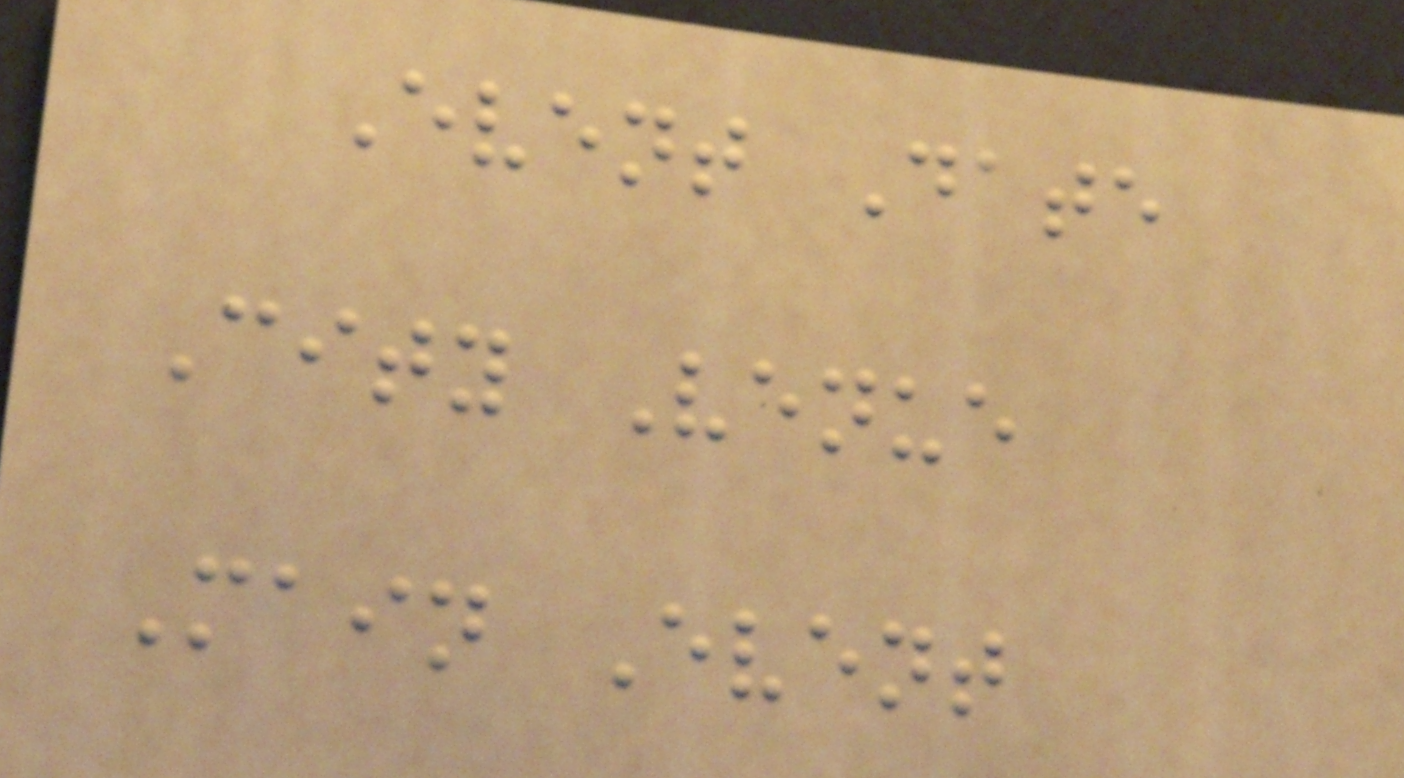Event Date
City Venue
Main Event
